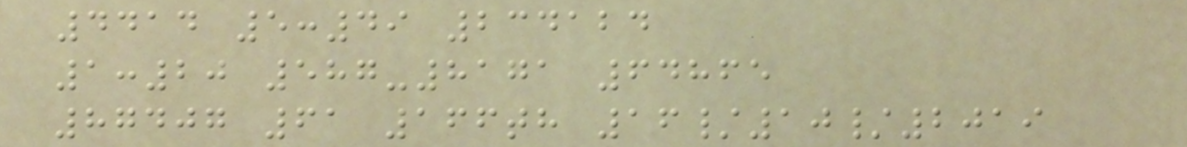4414 5:49 234124
1:20 587-8171 64865
87407 61 166th 16/10/2019
